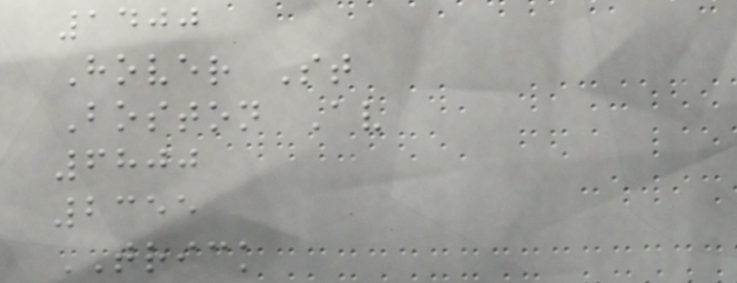1400
Hover St
Boston Av
6800
2355
TRICK
